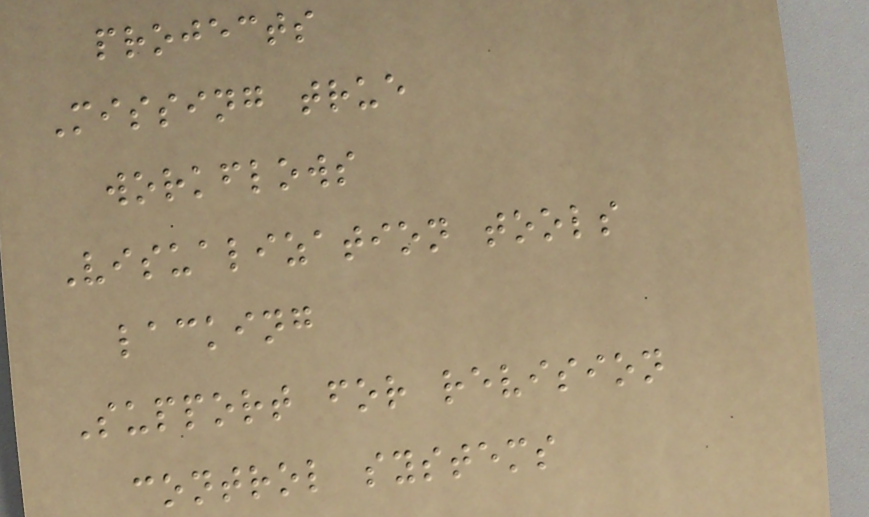projects
Missing true
workflows
Visualization tools
lacking
Support for revision
control systems
